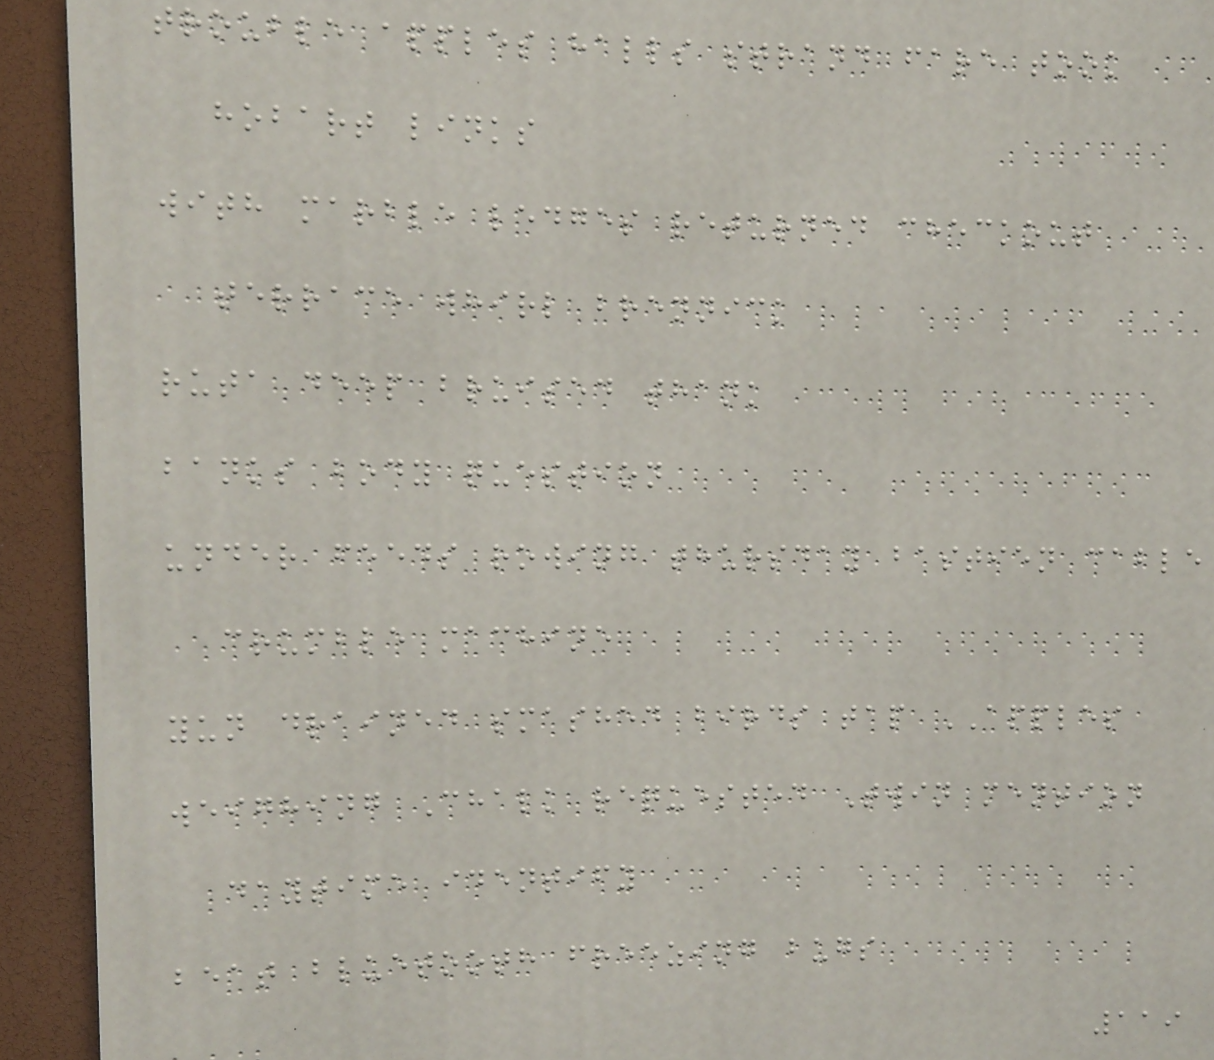trouble apples halls strand fare took
hobart links
with marble ledges returned checkout
terrace whirl brennick
ruta deep bruised thank
banks body question
under feeds rowing thursday bastien cable
crumble machine
yun drained smashed birds tap APPLES
weighing Chalk requested Twin mention
daytime identify
beat bluetooth freezing bugs
119
